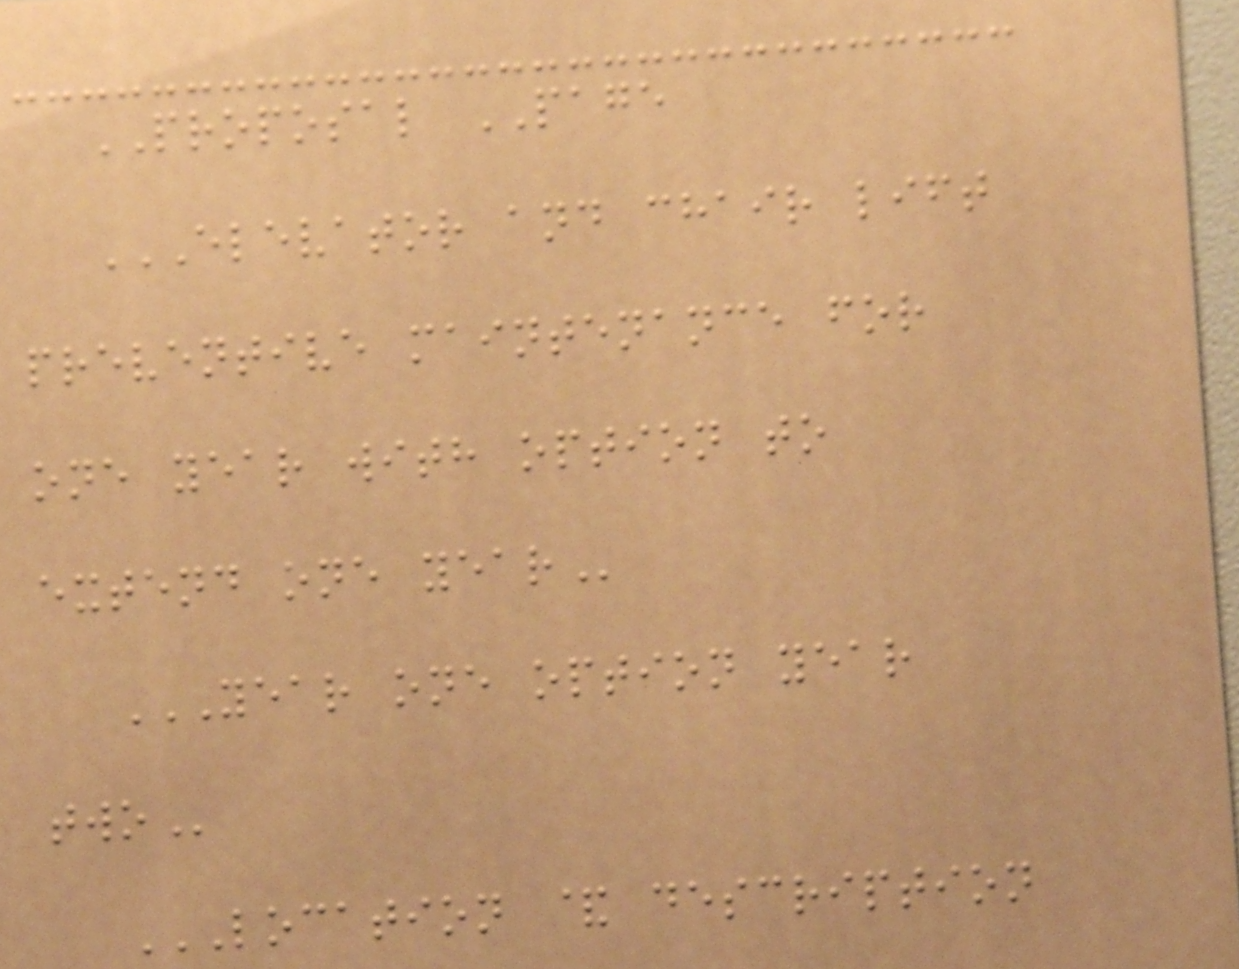PROPOSAL PAGE
ELEVATOR AND CHAIR LIFT
PREVENTIVE MAINTENANCE FOR
ONE YEAR WITH OPTION TO
EXTEND ONE YEAR
YEAR ONE OPTION YEAR
TWO
LOCATION & DESCRIPTION
